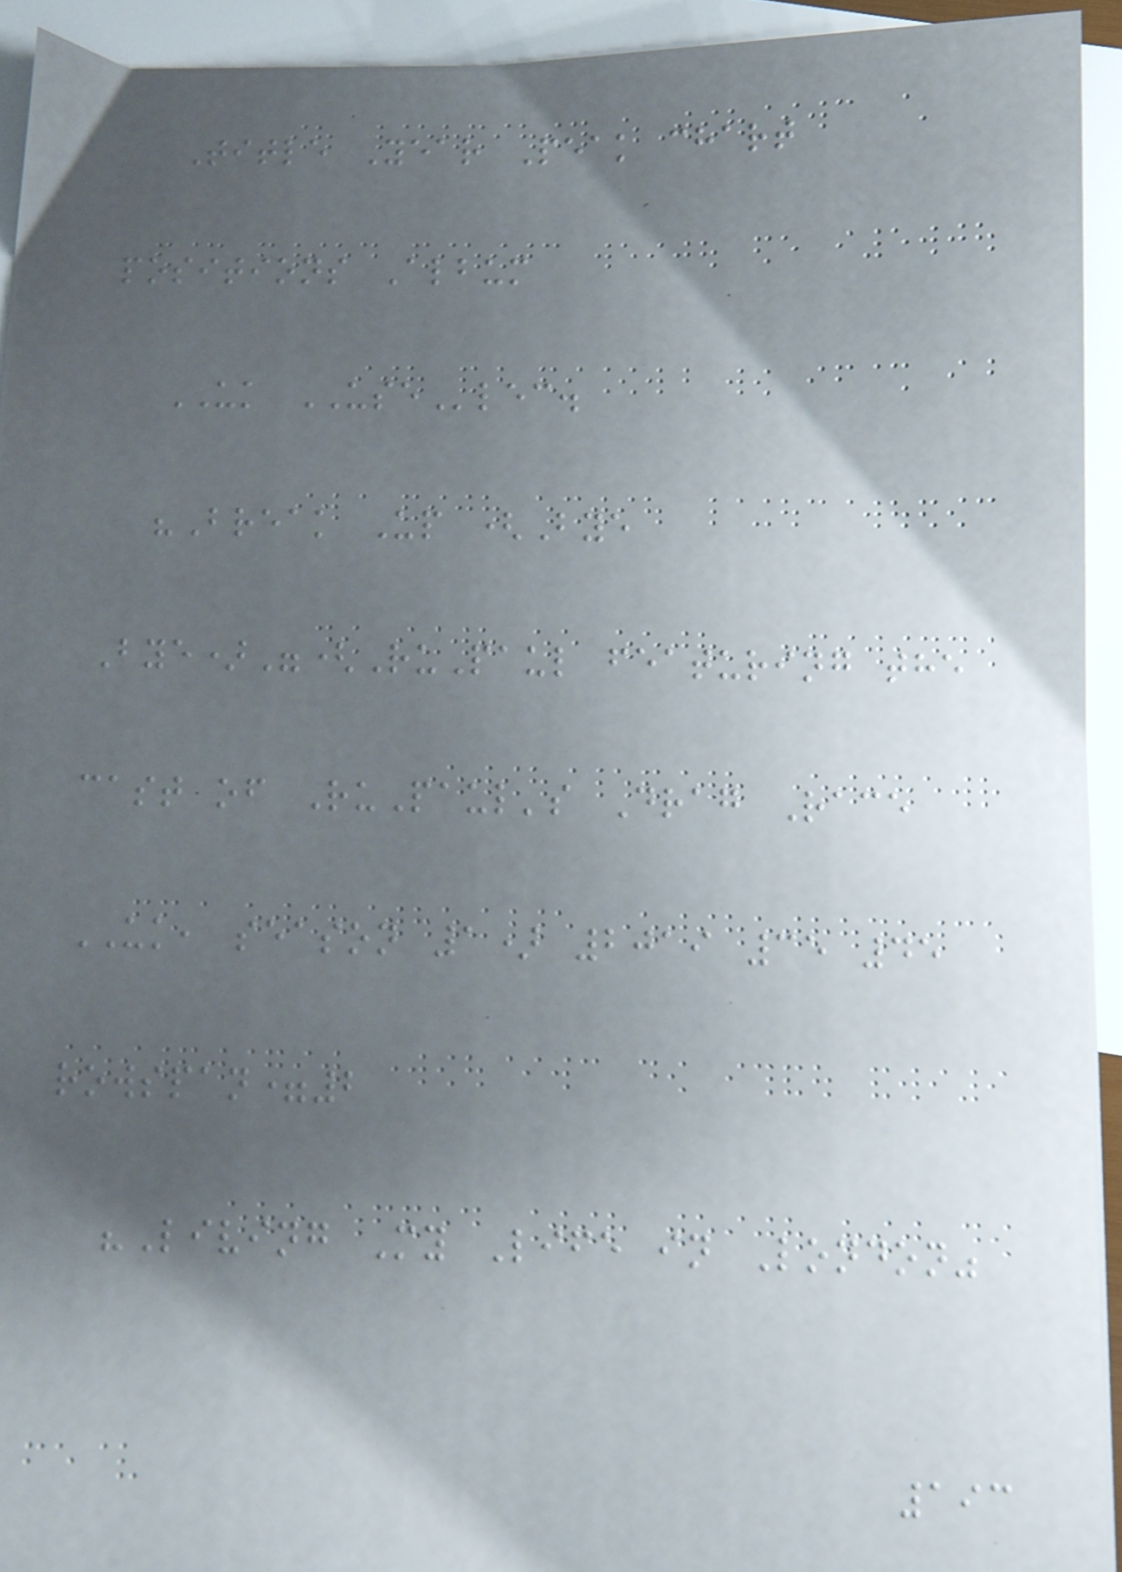Title Year Peak chart
positions Album
UK USElec.
"Break Up (Bye
Bye)"(RuPaul featuring the
cast of RuPaul's Drag Race
UK, season 1) 2019 35 45
rowspan=2
"Living My Life in London"
193
